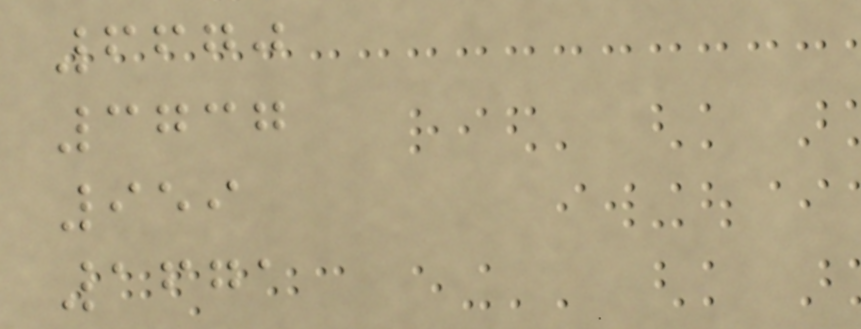6670
3737
959
1671
